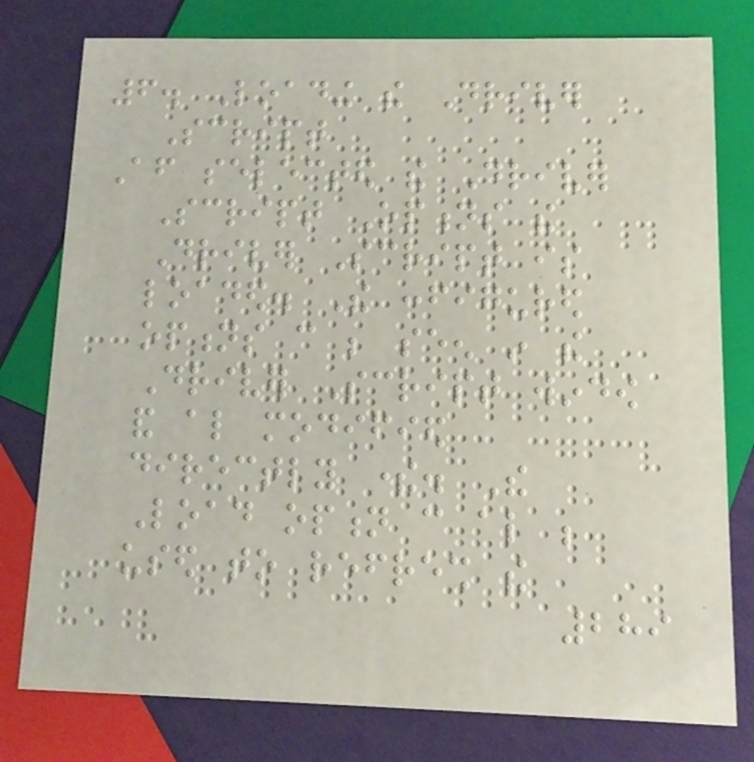6. Loading the Driver
Script
After selected the Driver
Script Options the
Driver Script is
loaded. The configured
options can be seen in the
Driver Script window
and also modified
directly there. The
Load option can also be
used to refresh the
289
